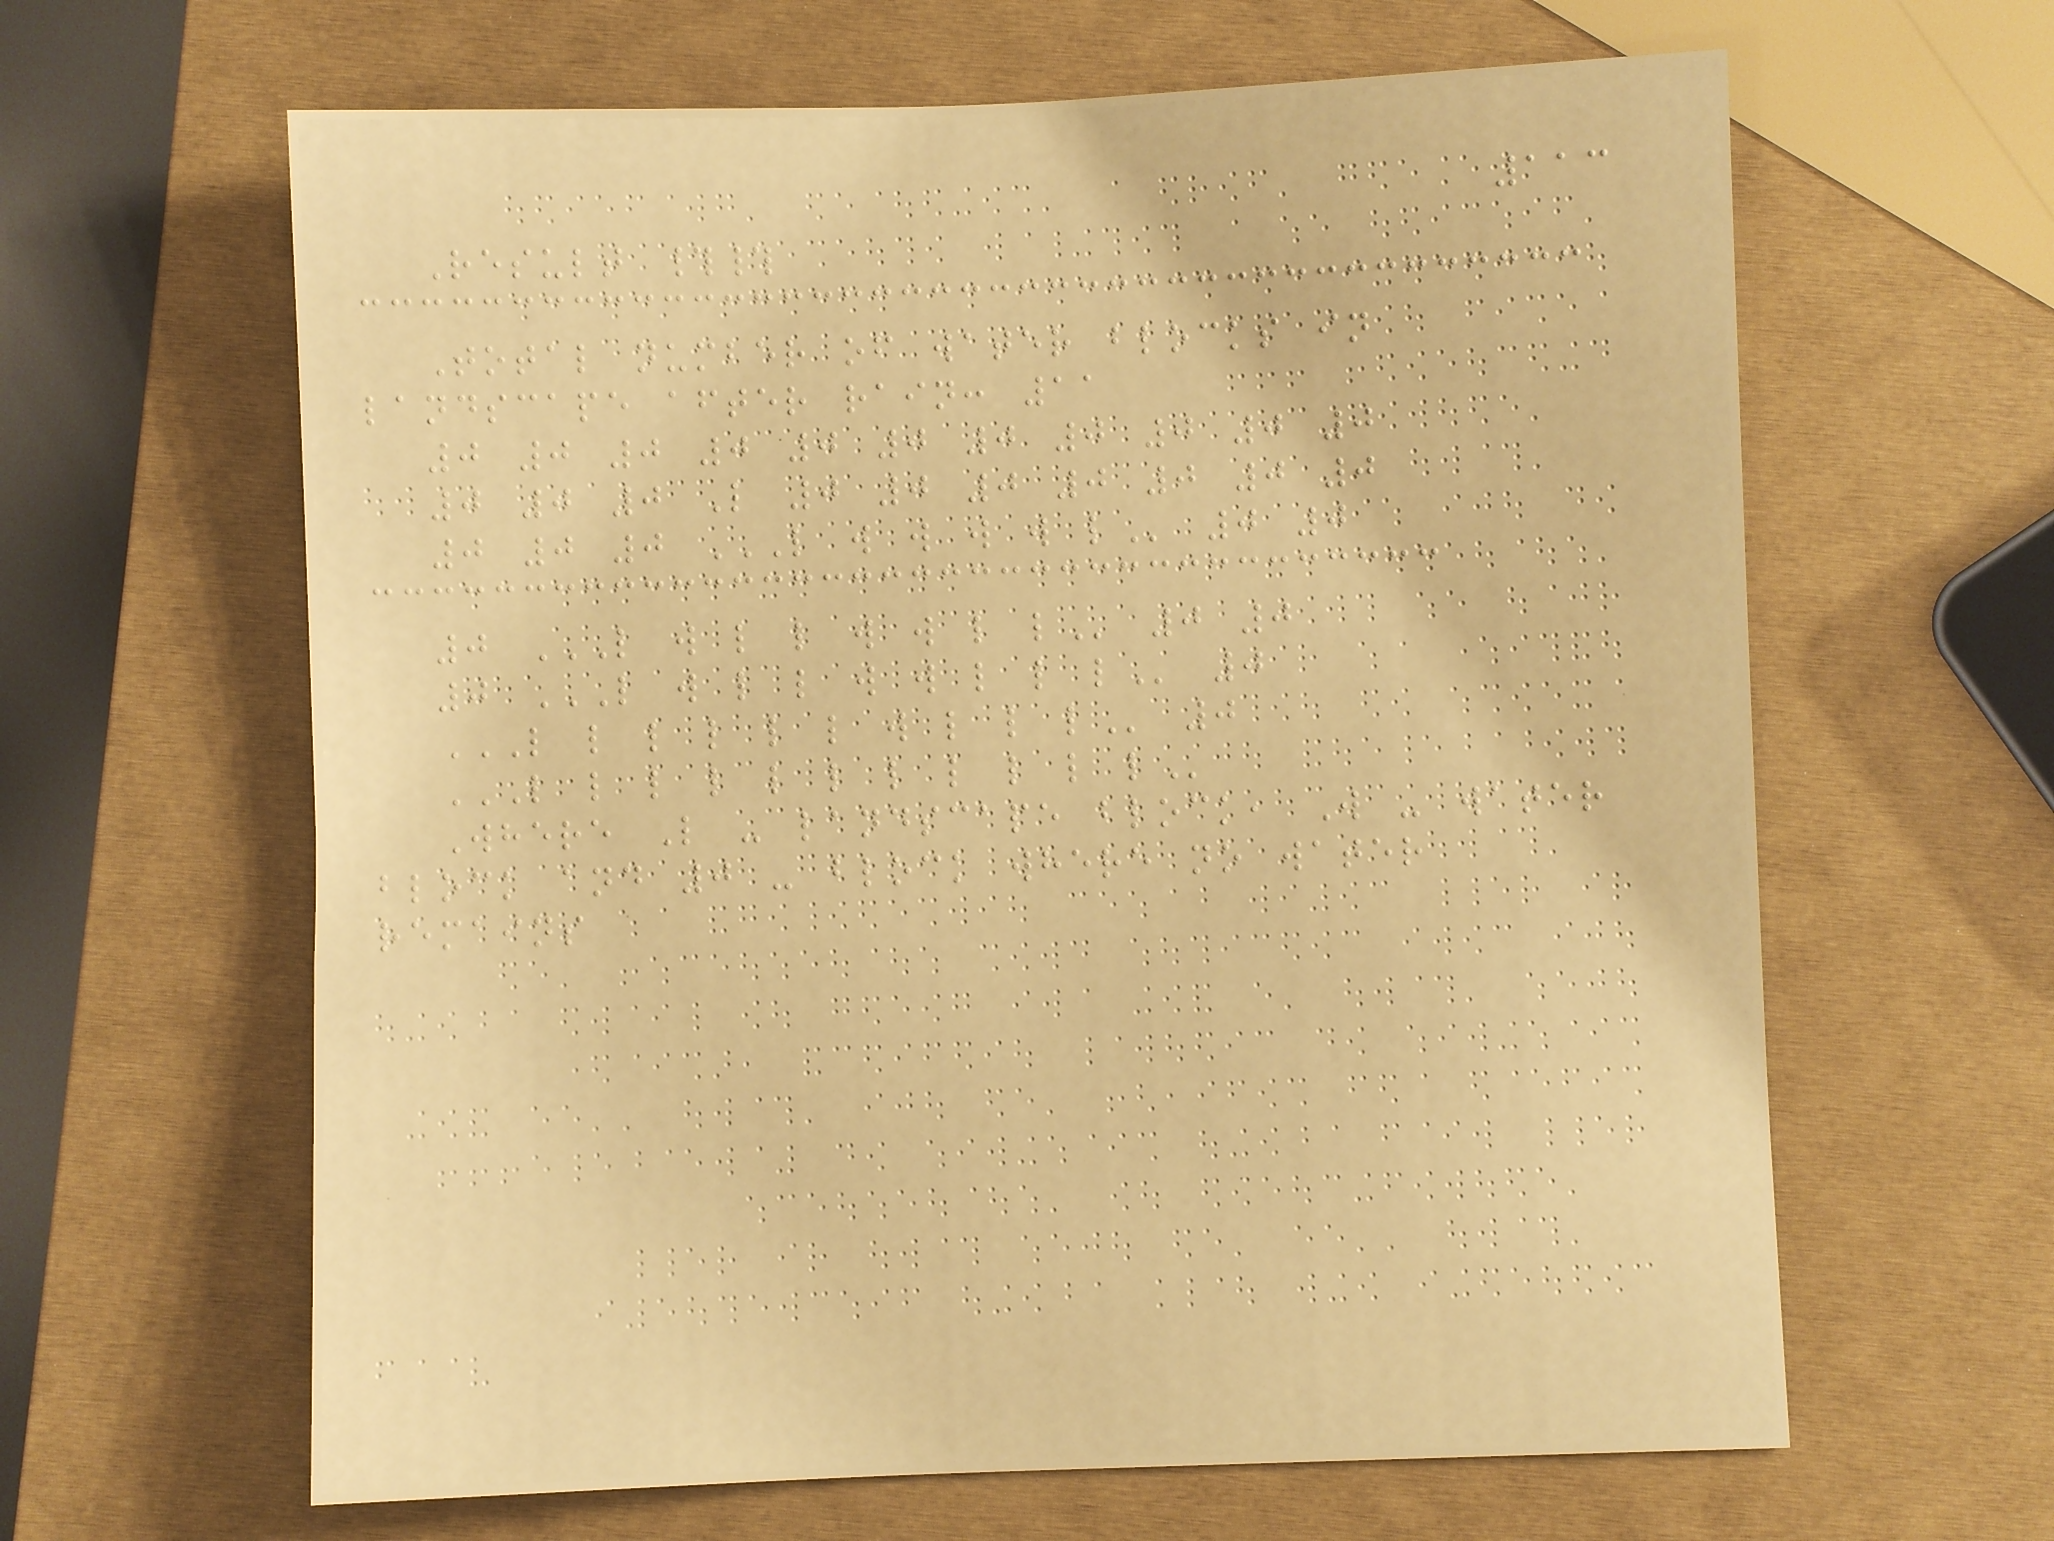113
Result ##
Total number of water blocks in
landscape after rain: 11
0 0 0 0 0 0 0 0 0 0 0
0 0 0 L 0 0 0 0 0 0 0
0 0 0 L W W W W L 0 0
0 L W L L W W L L 0 0
0 L W L L W W L L L 0
L L L L L L W L L L 0
L L L L L L L L L L L
Where L - landscape block, W - water
block and 0 - block where no water
remains
